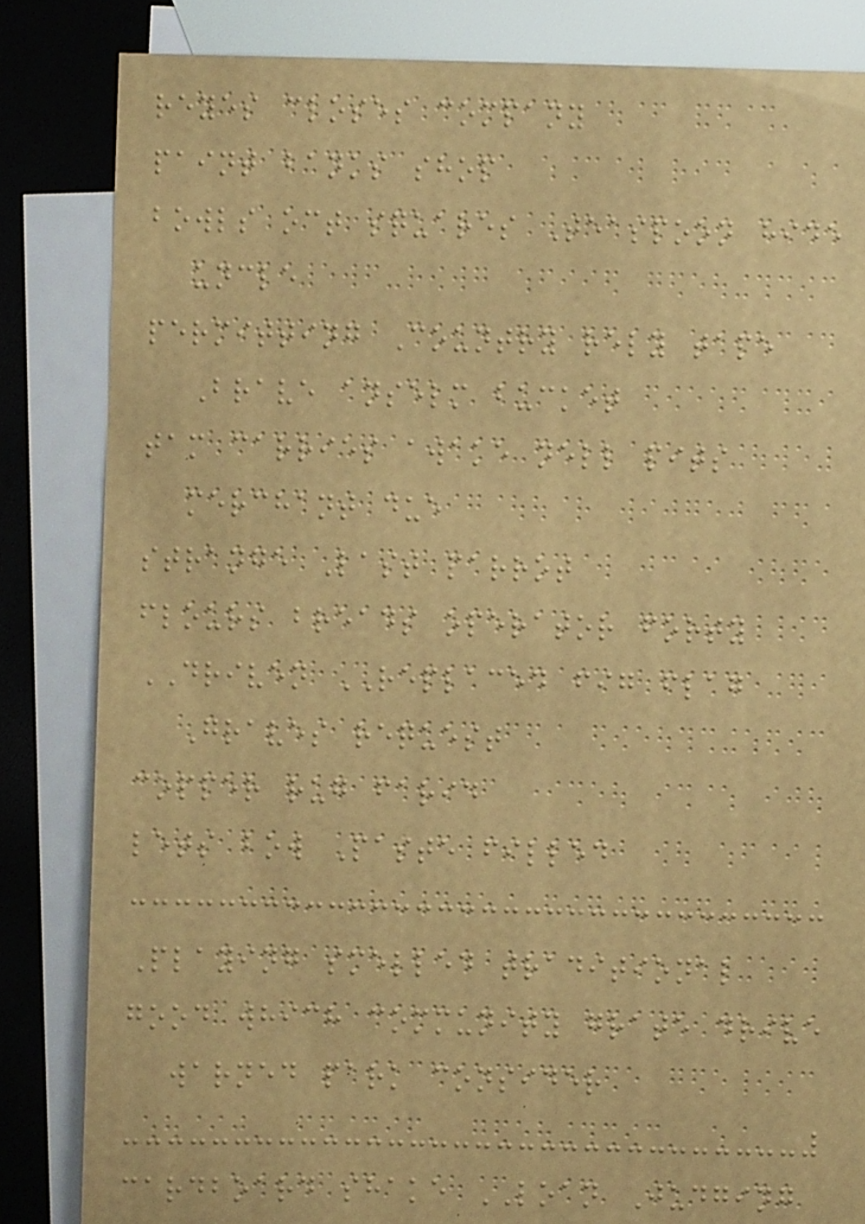reyes closes company
paint banks shop
bowls oct squares Teaspoon hide
uncle
permitting Country rely tape
Brave anselm bucket
tam carries awake nell pits
merchant due
strange Last parrot
flours breads operator forty
DRIVEN REPLACED fig flag
Graves request
copper rug farid
lets bow Paste filled
Playing smelled traditional
good which community grate drive
warned park consider
cardboard shake LOAN Judging
